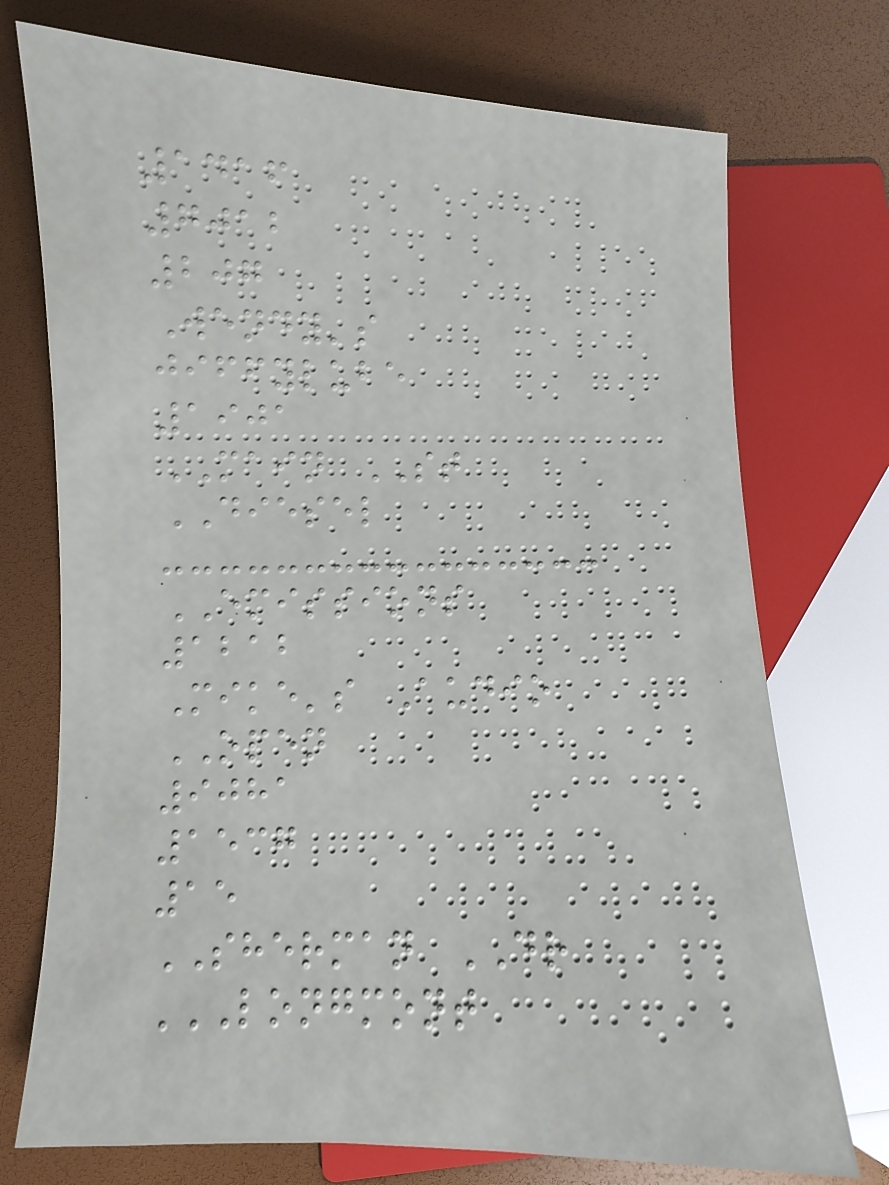1416
7012
207
Wendy's
jiffylube
1901
MAIN ST
DIESEL
EMISSIONS
1212
Mike's Audio
OPEN
9081
1537
15
SHERMAN DR
LONGMONT
